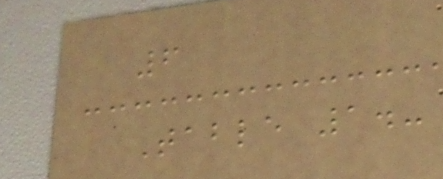6
Table 1.-
